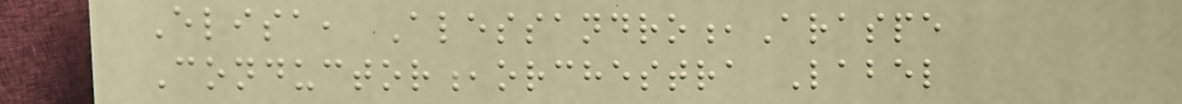Elisa, Alessandro,Araspe
Conductor,orchestra Label
